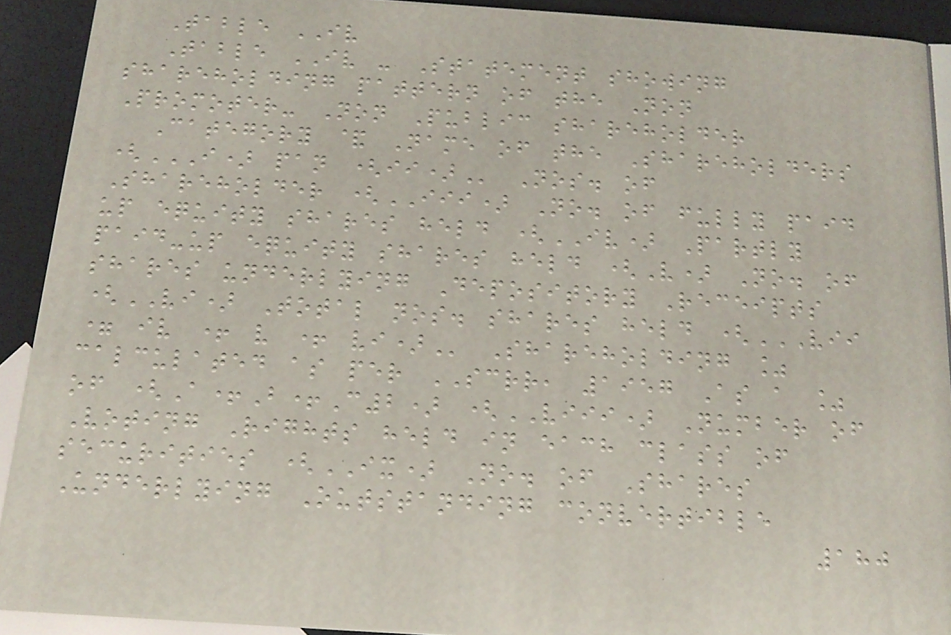Table IV
Table IV - Statement showing
shareholding pattern of the Non
Promoter- Non Public shareholder
Category & Name of the Shareholders
(I) PAN (II) Nos. of
Shareholder (III) No. of fully paid
up equity shares held (IV) Partly
paid-up equity shares held (V) No. of
shares underlying Depository Receipts
(VI) Total nos. shares held (VII
= IV + V + VI) Shareholding %
calculated as per SCRR, 1957 As a %
of (A+B+C2) (VIII) Number of
Voting Rights held in each class of
securities (IX) No. of Shares
Underlying Outstanding convertible
180
